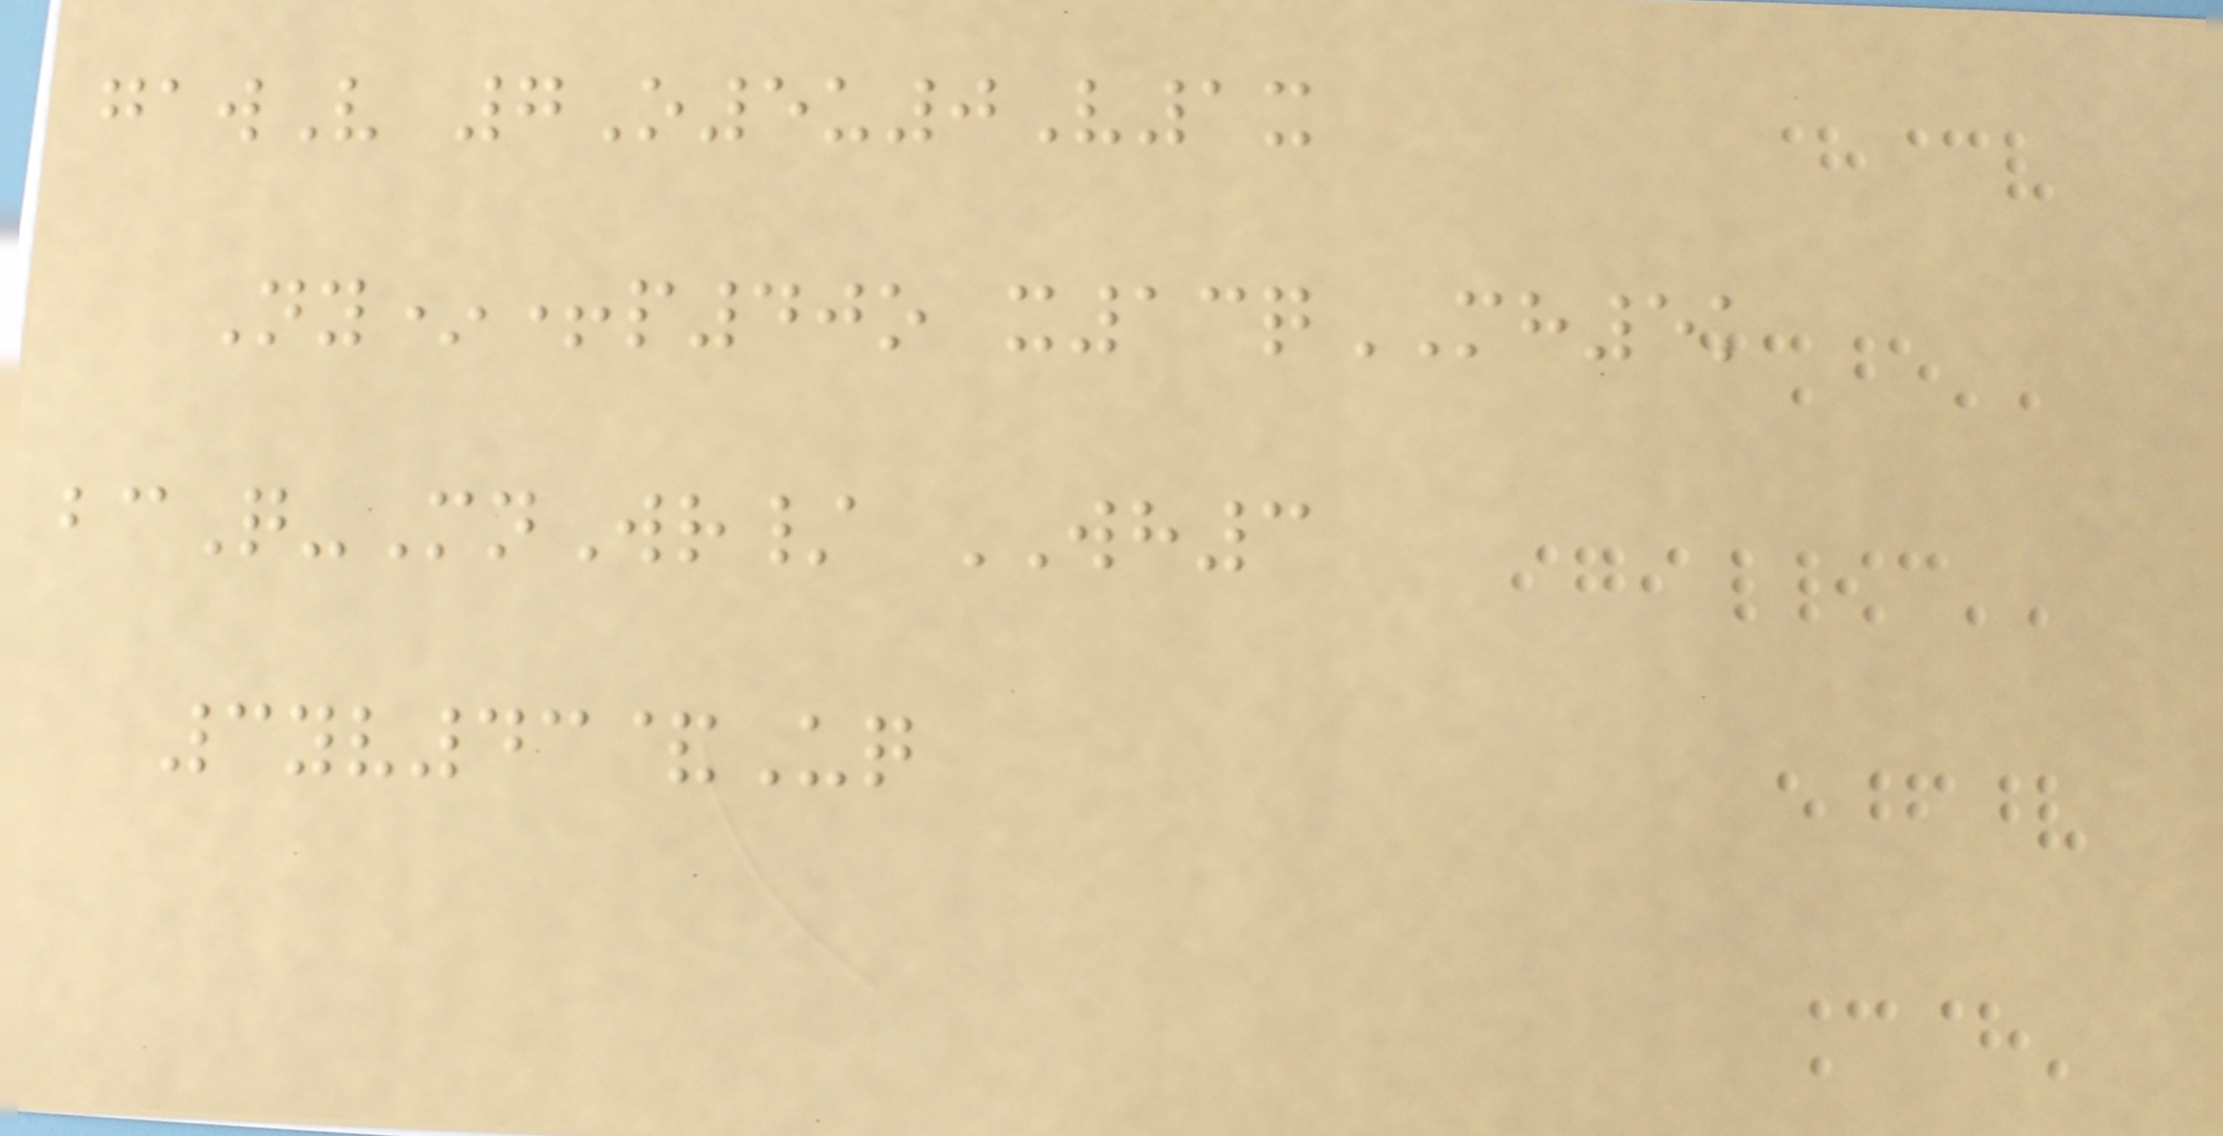gawV 7O5u0V1x
Ny*+p40o x13qMH5k
bcQ-MnWr/ WH3
3yv43&Uq
